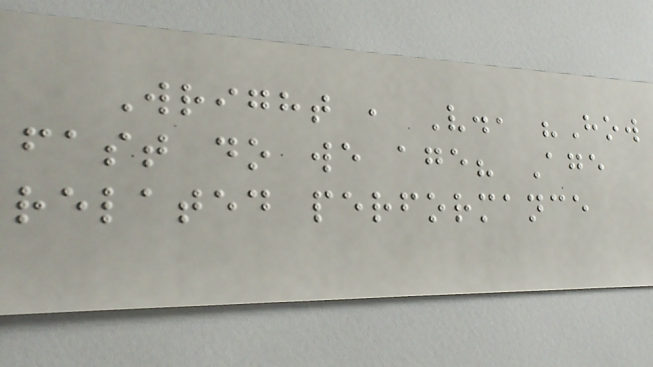Wright , V., "How
fast do we age? Age
related performance
